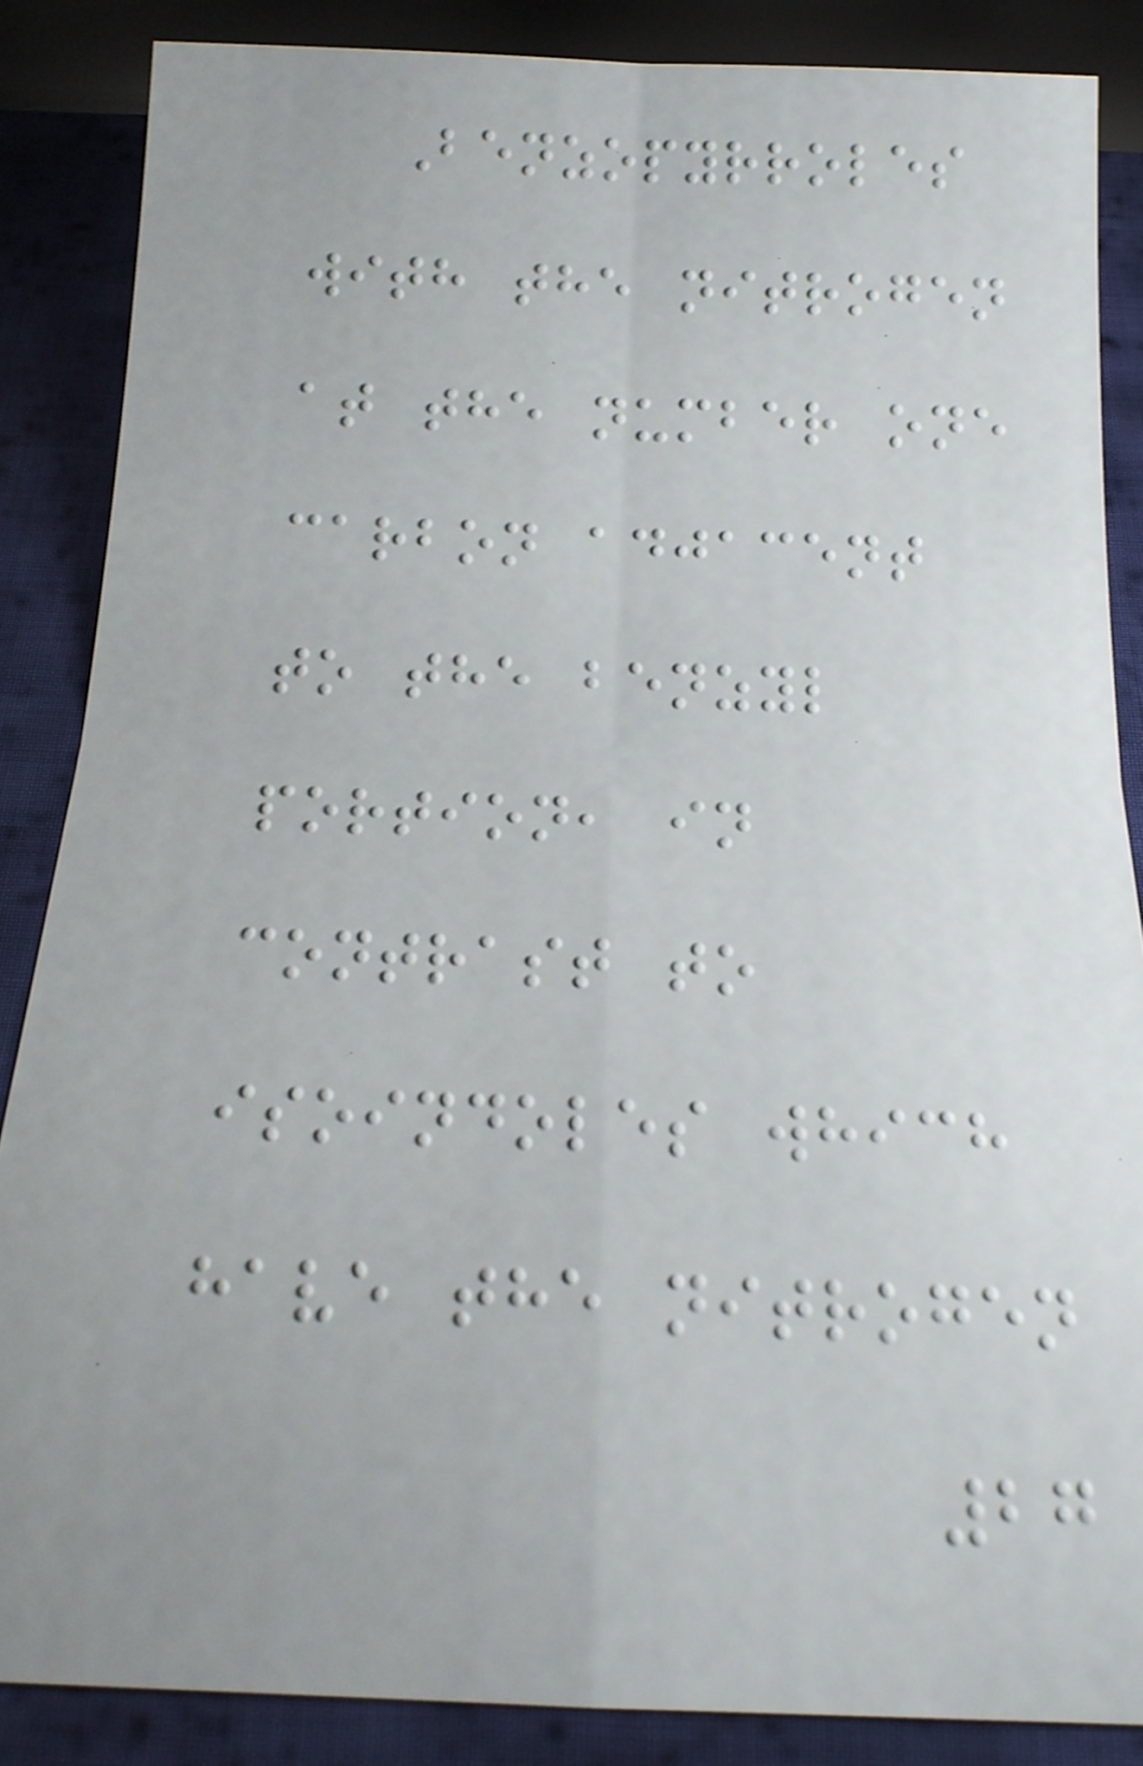Benzopyrroles
with the nitrogen
at the number one
carbon adjacent
to the benzyl
portion, in
contrast to
isoindoles which
have the nitrogen
27
